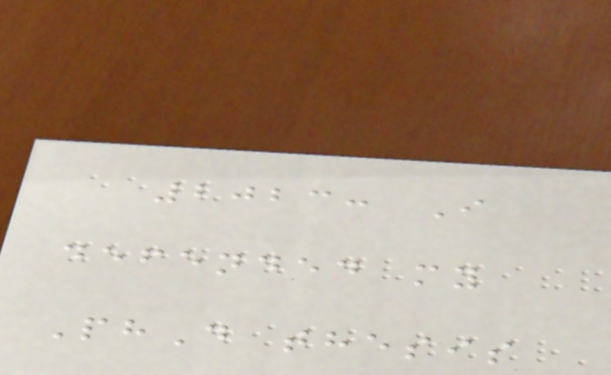2023: I
defended my
PhD thesis
